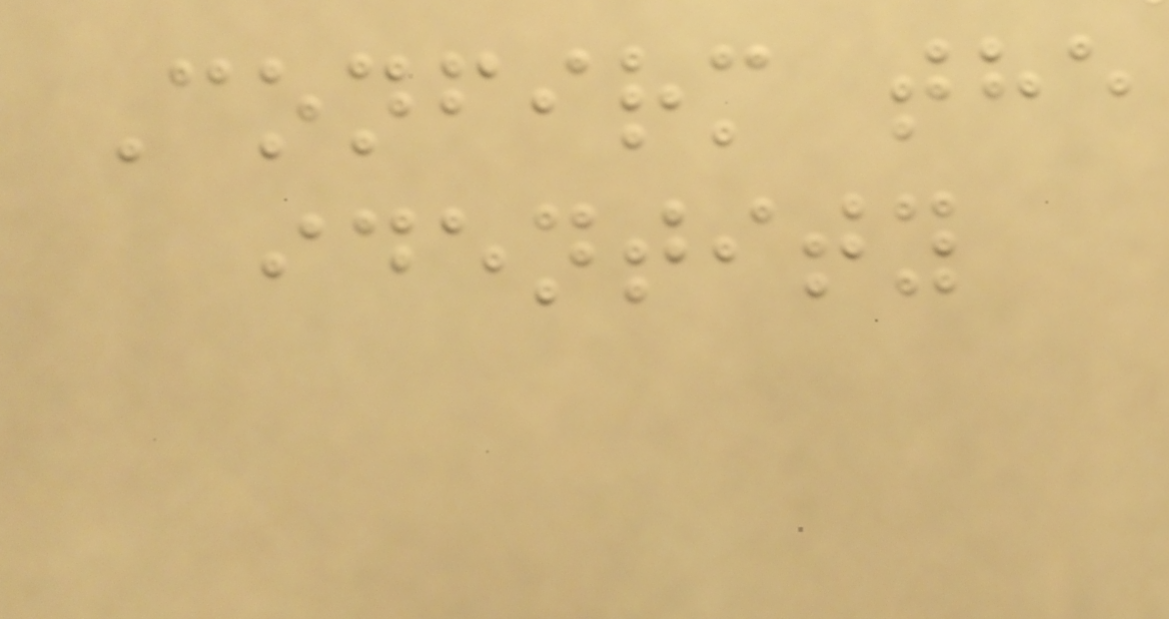Confirm the
identity
